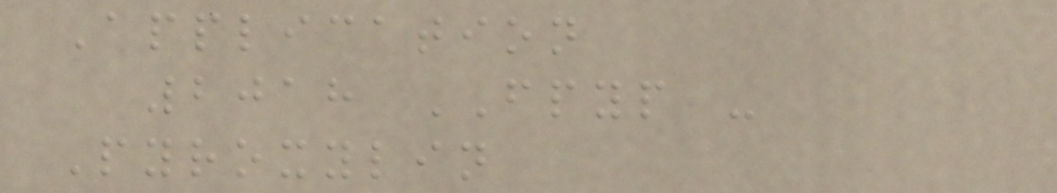Application
2018 FPYP -
Pyroxylin
